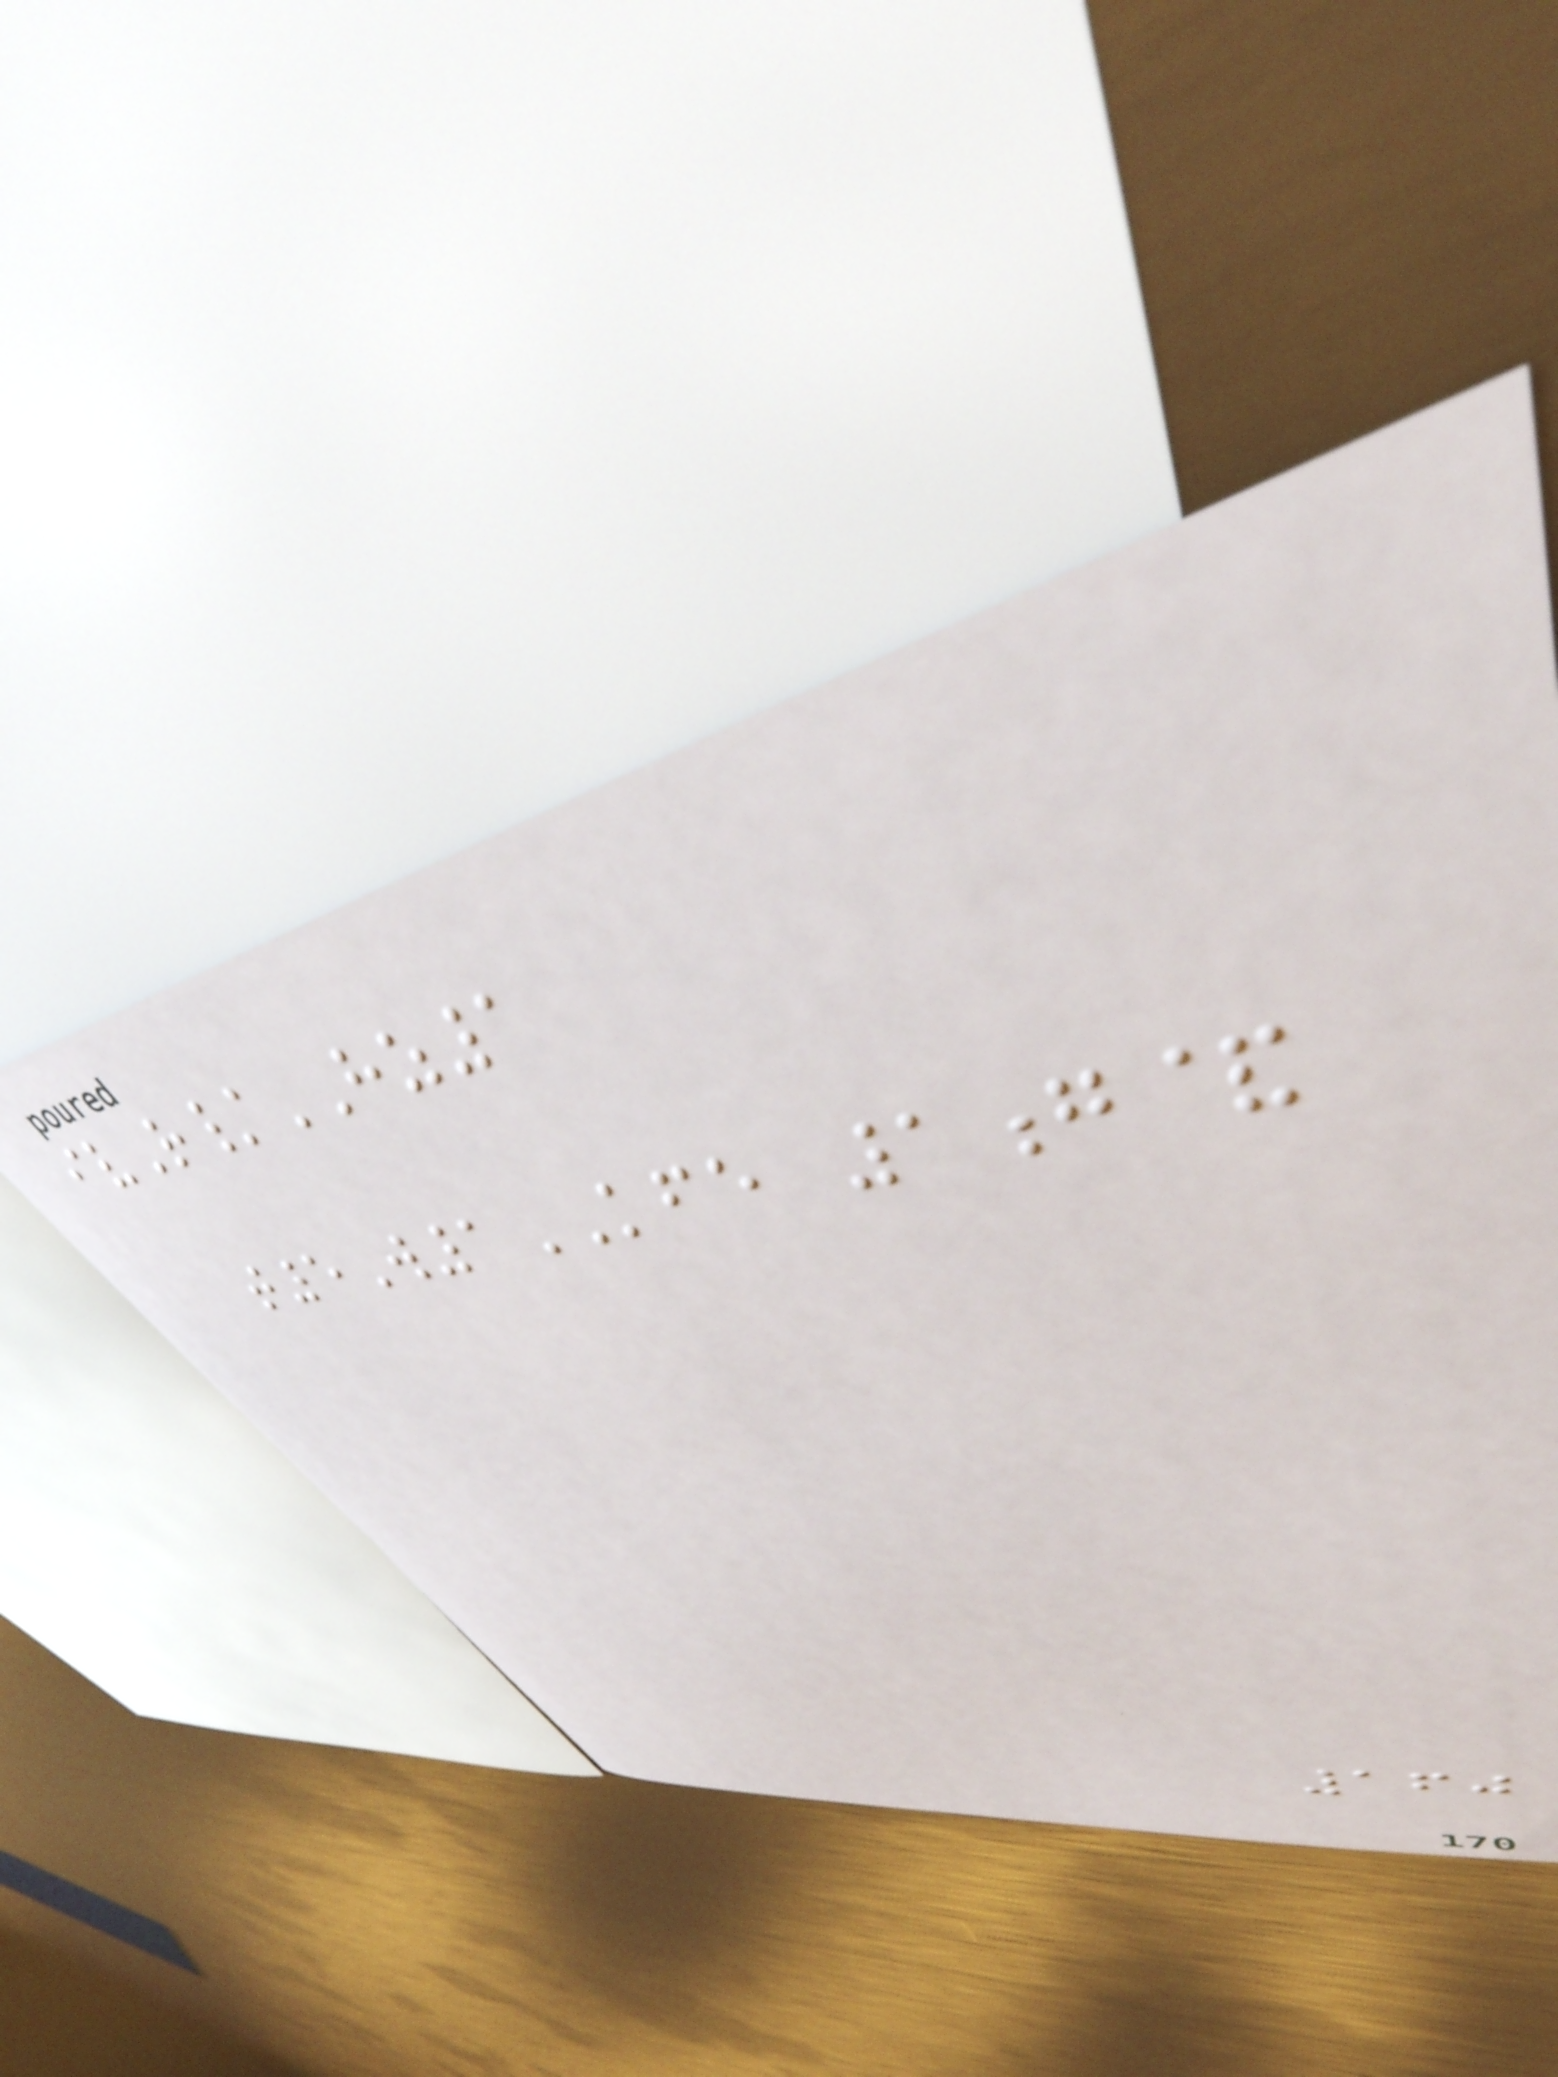ivR/HZ1
t5W1KFE 1g&
160
